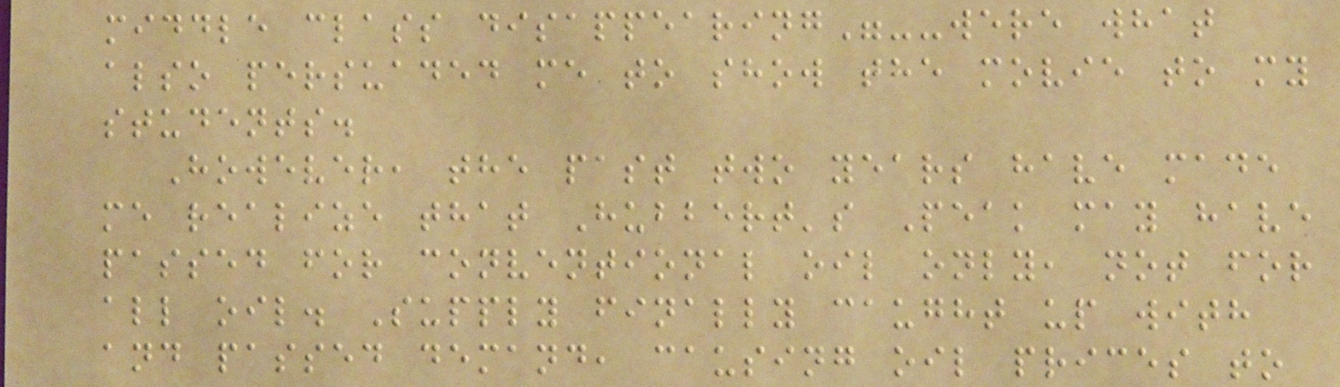middle class disappearing"--were what
also persuaded me to show the movie to my
students.
However, the past two years have made
me realize that Hubbert's Peak may have
passed for conventional oil only, not for
all oil. Supply finally caught up with
and passed demand, causing oil prices to
